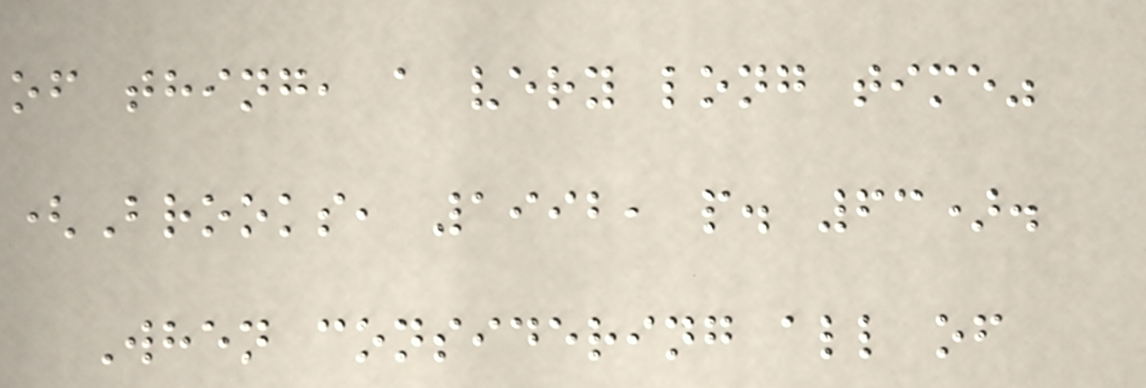of thing, a very long time"
(Brooks, 1992, p. 63).
When considering all of
